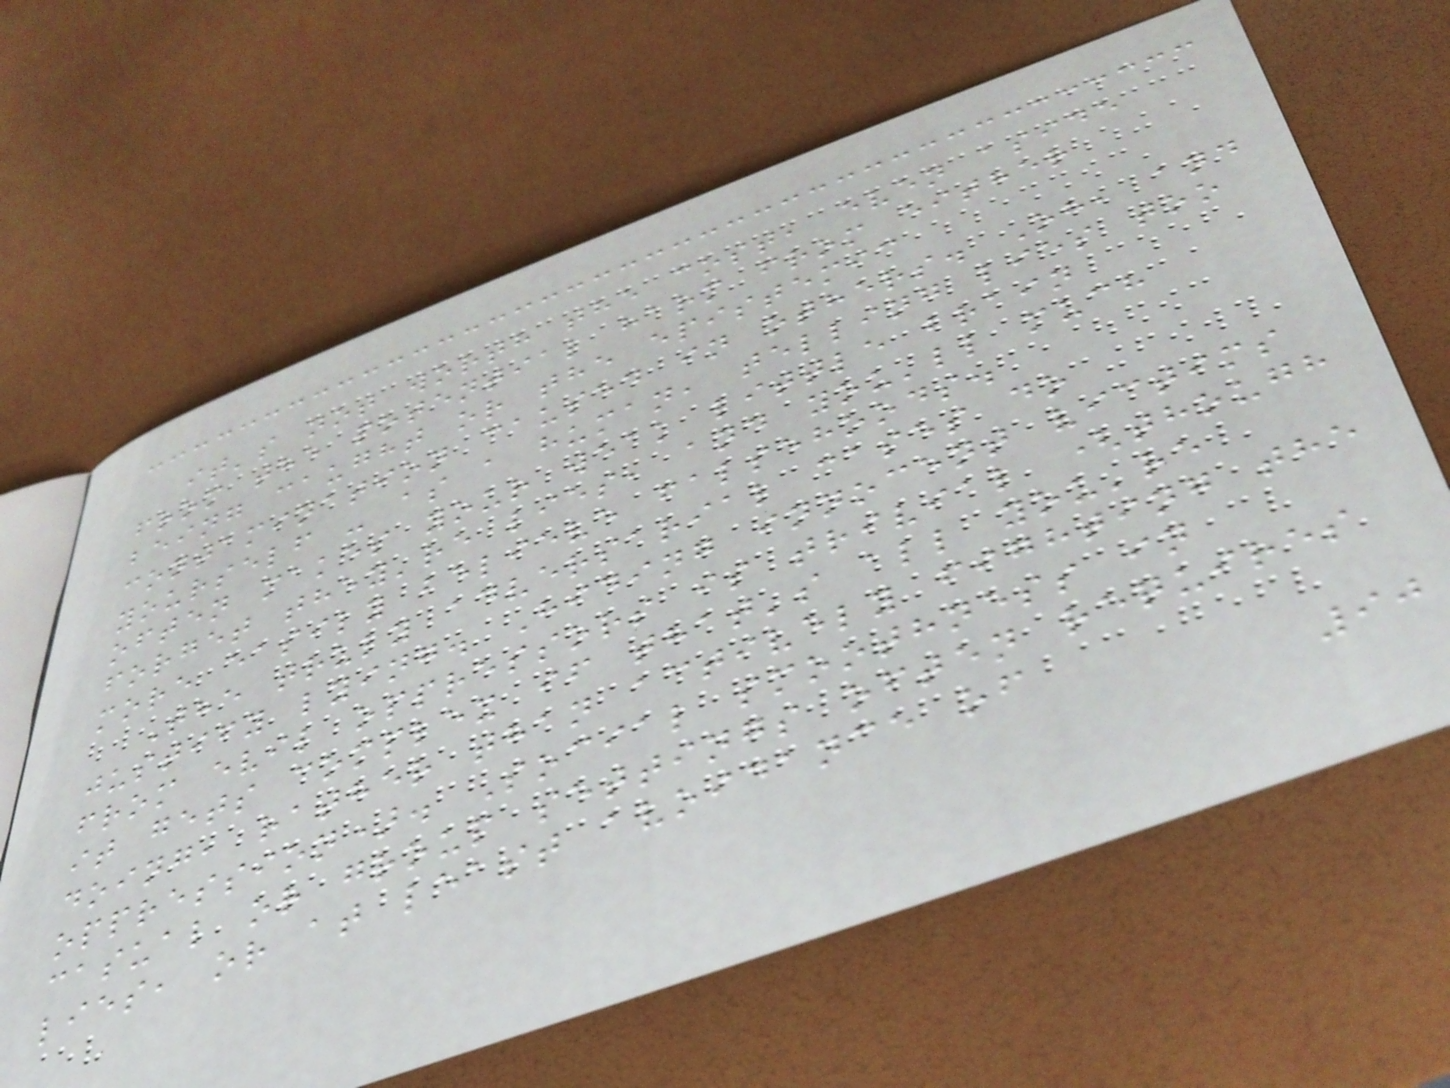it's not worth the cost, even aside
from the potential harm from either
being caught or the epistemic
contamination caused in others. Oh, and
yourself - as a human, telling lies too
often makes your weak little brain
forget they're lies, and you'll much
more easily believe falsehoods.
The truly adversarial cases do
justify lying. Hiding innocent victims
from evil oppressors is trivial (though
it gets complex if that's all you're
doing, rather than actively fighting the
oppression). Social smoothness in
casual or group settings often requires
lies, or at least avoidance of
90
